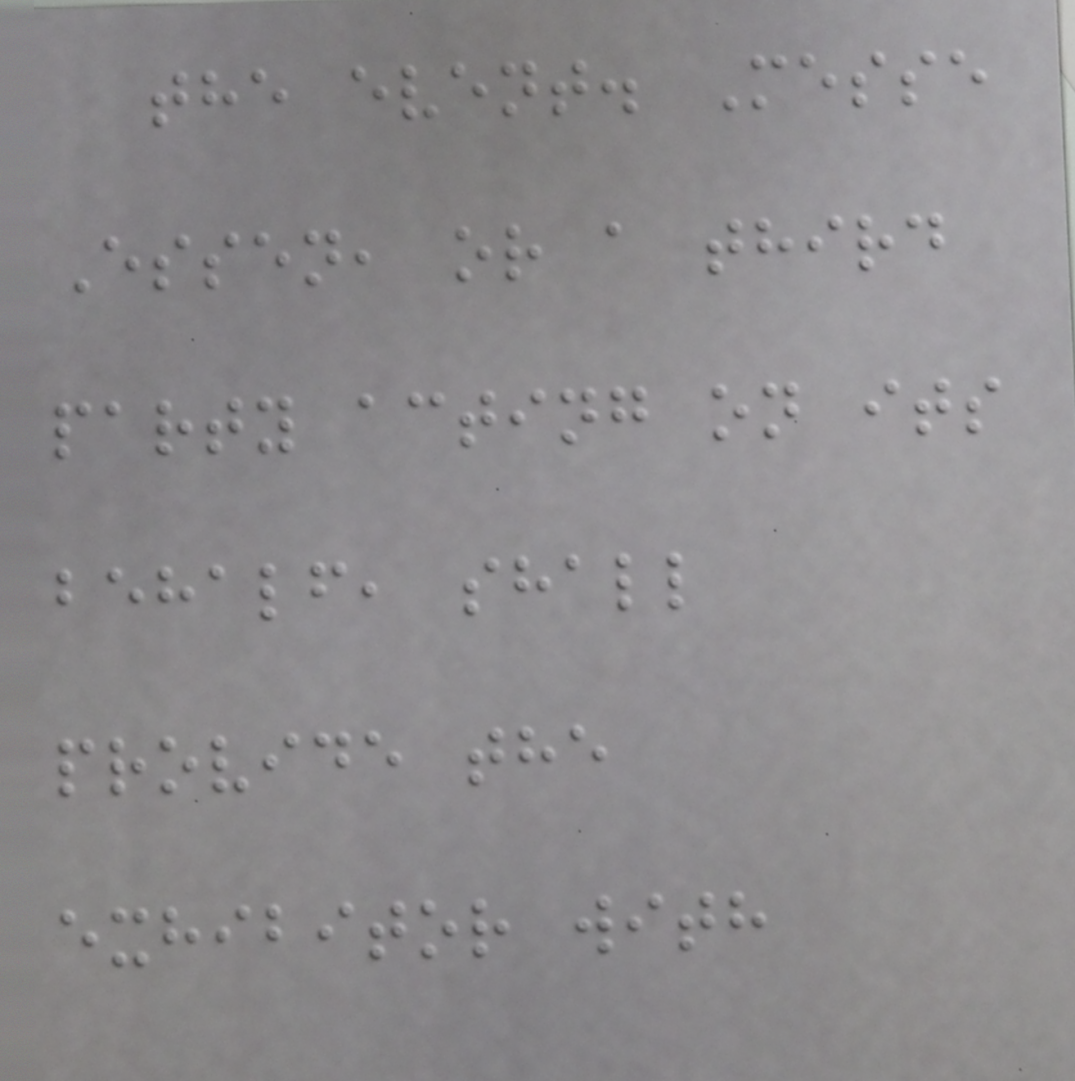the event. Messe
Essen, or a third
party acting on its
behalf, shall
provide the
exhibitor with
